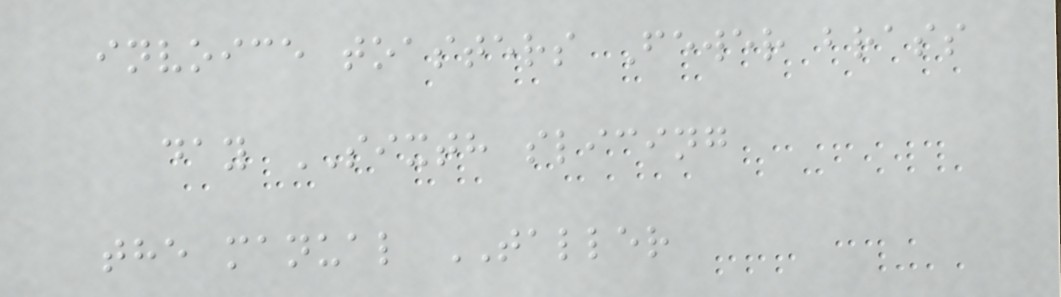invoice toasters Fewer brass
day SIXTH slicing
the manual TALLER
